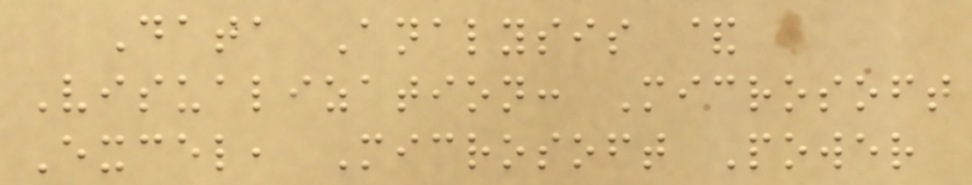Data Analysis &
Visualization: Microsoft
Excel, Microsoft Power
